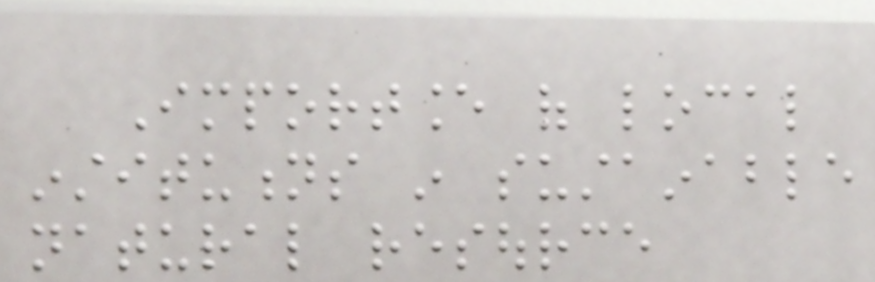Importance of local
institutions in sustainable
natural resource
